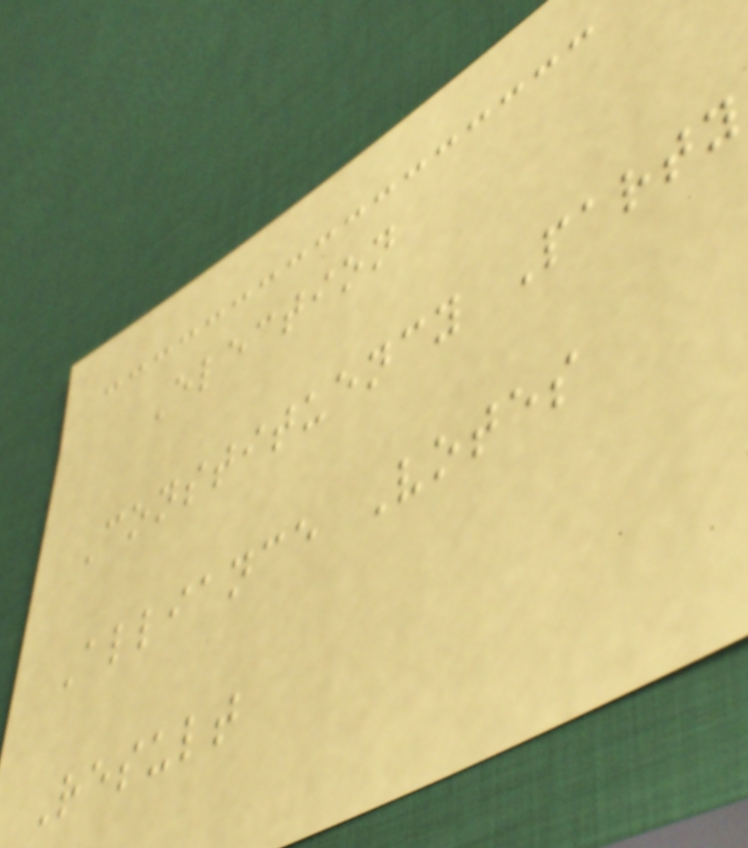Election
Constituency Party
Alliance Votes
Result
